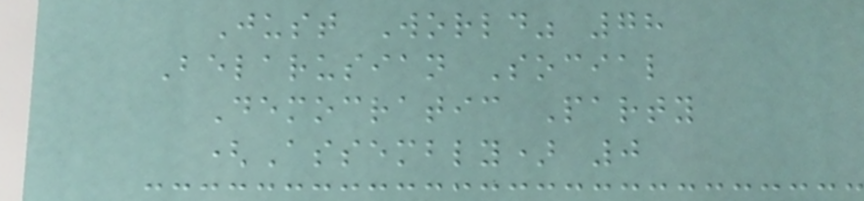Just World" 78
Belarusian Social
Democratic Party
(Assembly) 0
